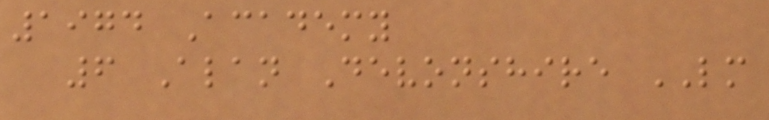1974 Academy
6 Alan Devonshire LM
